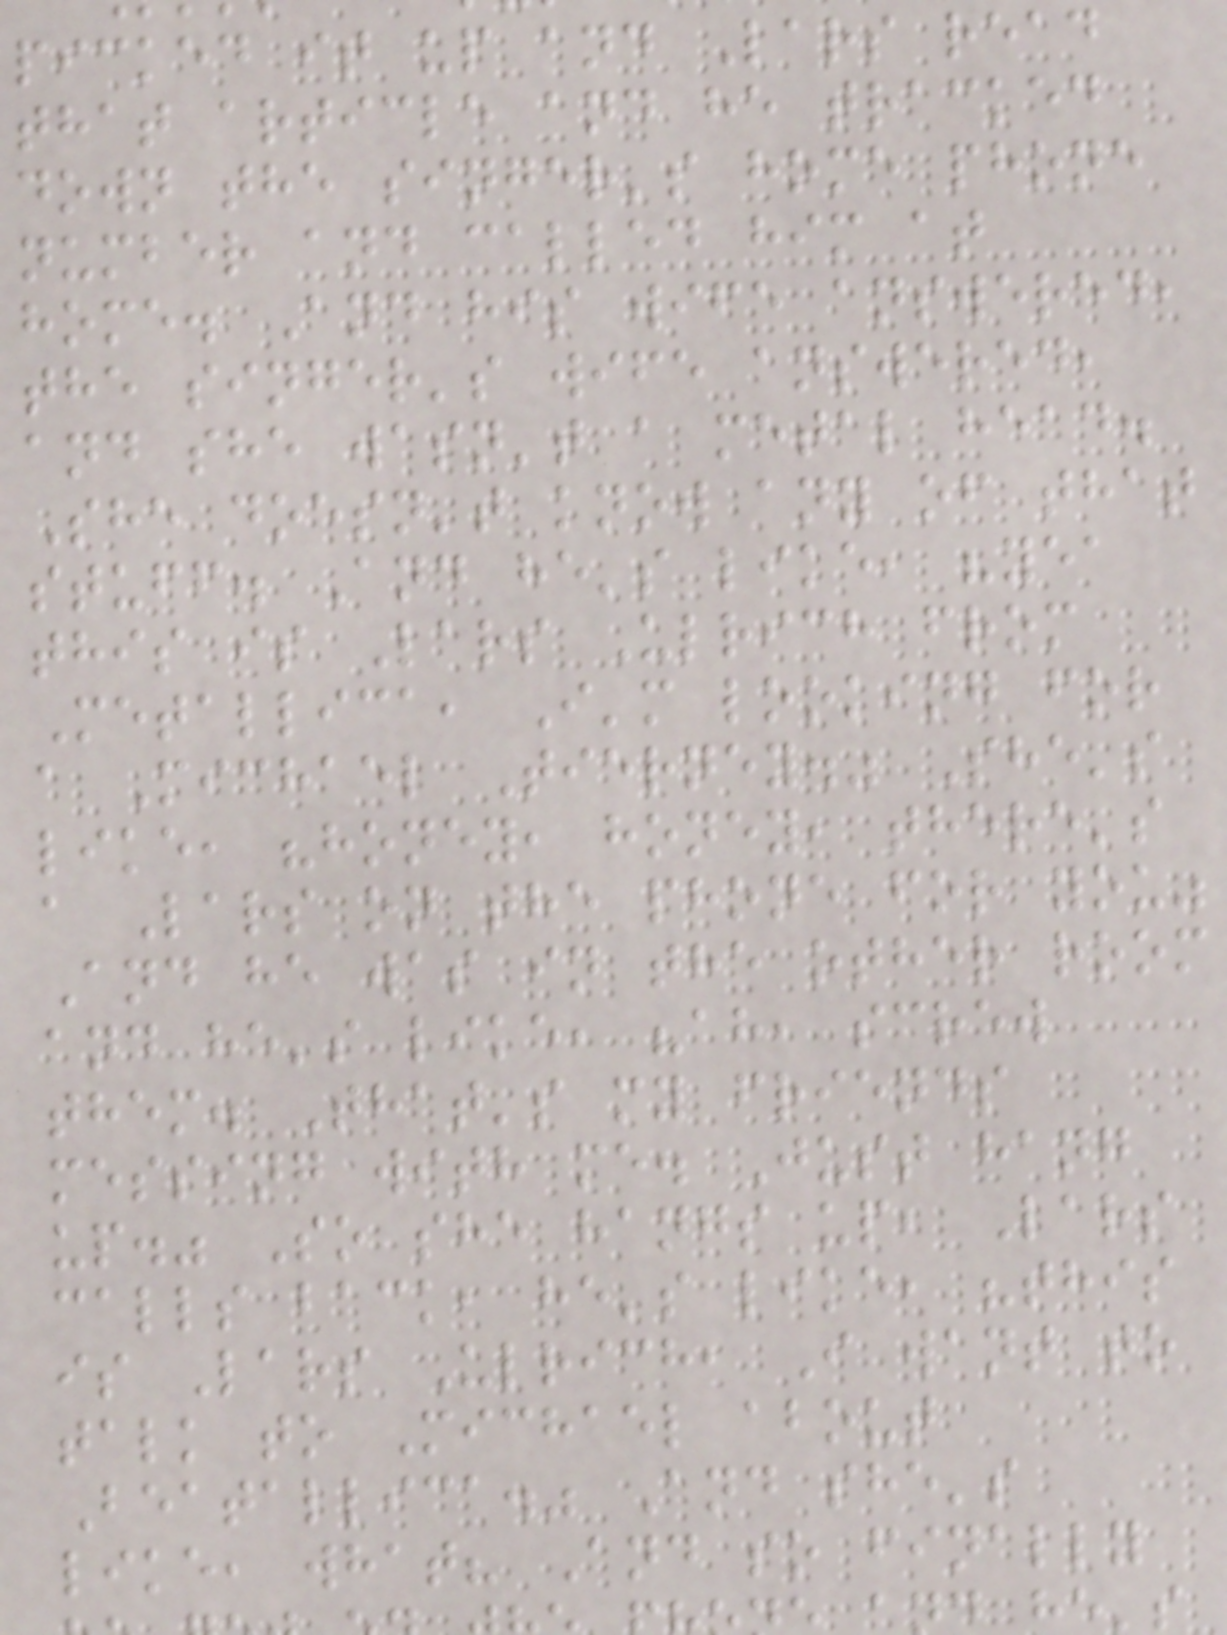picked it up and Lars read
that article and he tracked
down the singer's home phone
number and called him at
home. And his wife answered,
the singer's wife answered,
and she wasn't a metal head.
She doesn't know any of that
stuff. And he's like, "yea
this is Lars Ulrich from
Metallica, I'm looking for
a Michael Tierney." She's
like, "honey, honey, there's
a Lars on the phone for you"
And he was in the other room
and he's like, "ah, screw
them. That's my friends
messing with me. Just hang
up." So she hangs up, Lars
calls back, he's like, "this
is Lars Ulrich, I want to
talk to Michael about
Beatallica." And she's
like, what? And so finally
